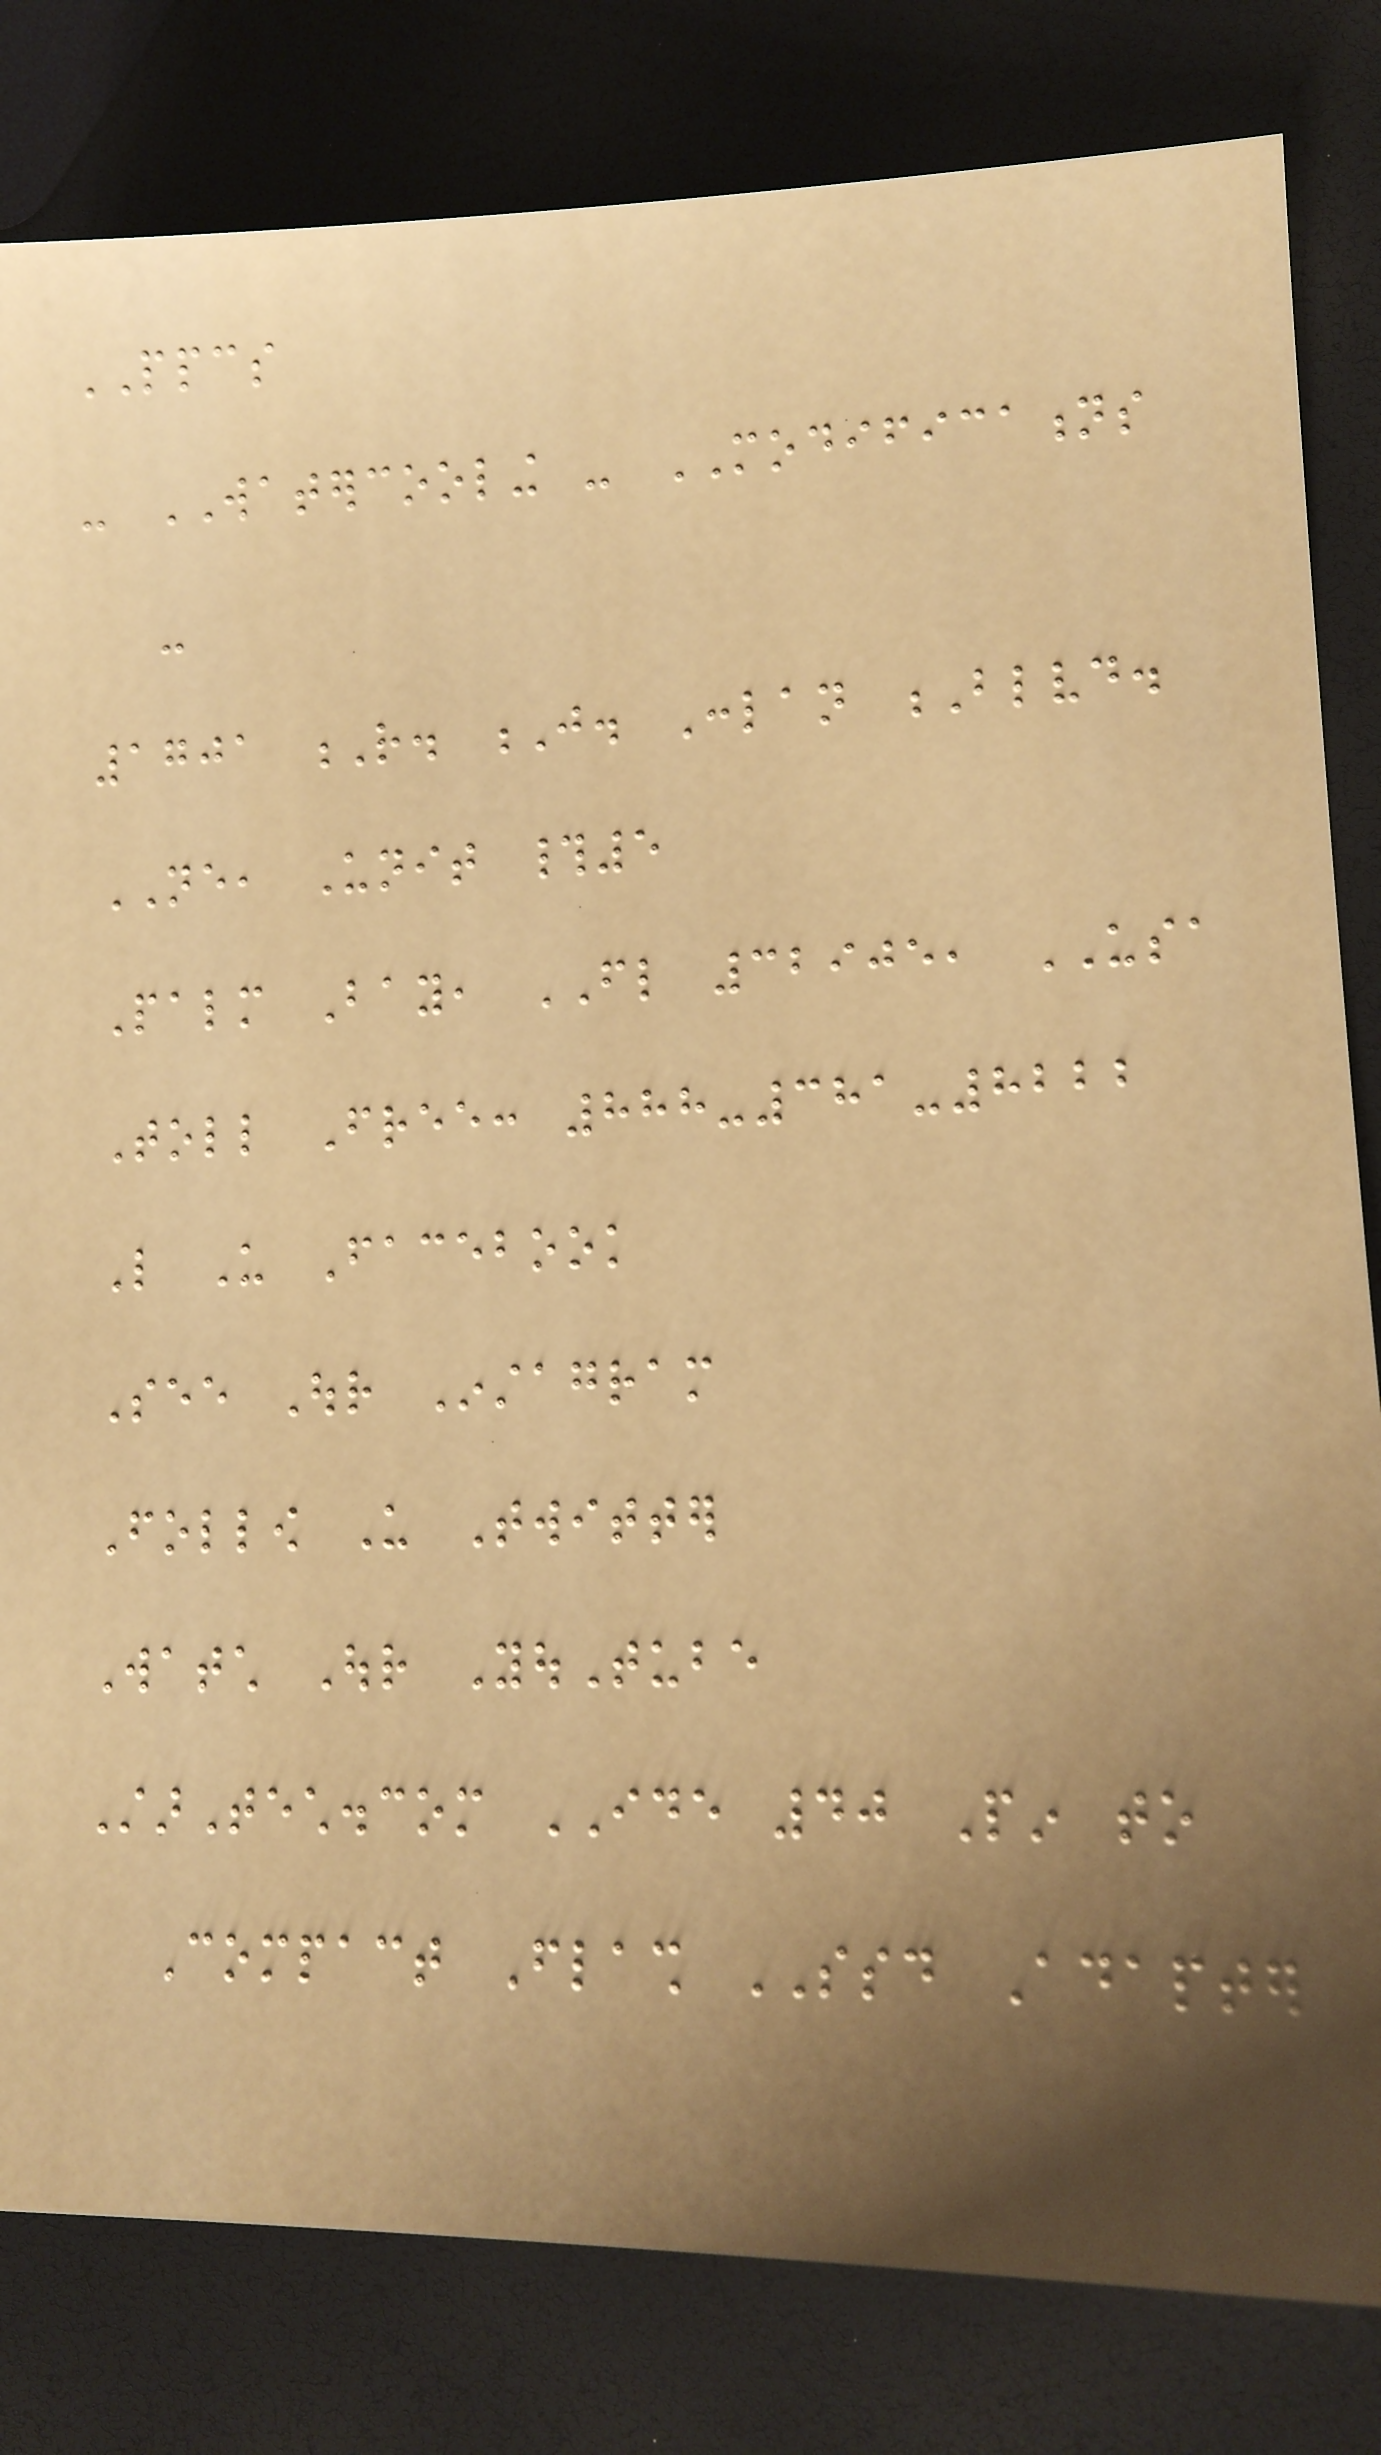PPCS
- WATERCOOLING - MODIFICATIONS
-
1701 R. J. Conlan Blvd.
NE, Unit #5
Palm Bay, FL 32905, USA
Toll Free: 888-381-8222
Like Us Facebook
See Our Instagram
Follow Us Twitter
Watch Our YouTube
StarTech.com IDE 40 Pin to
Compact Flash SSD Adapter
